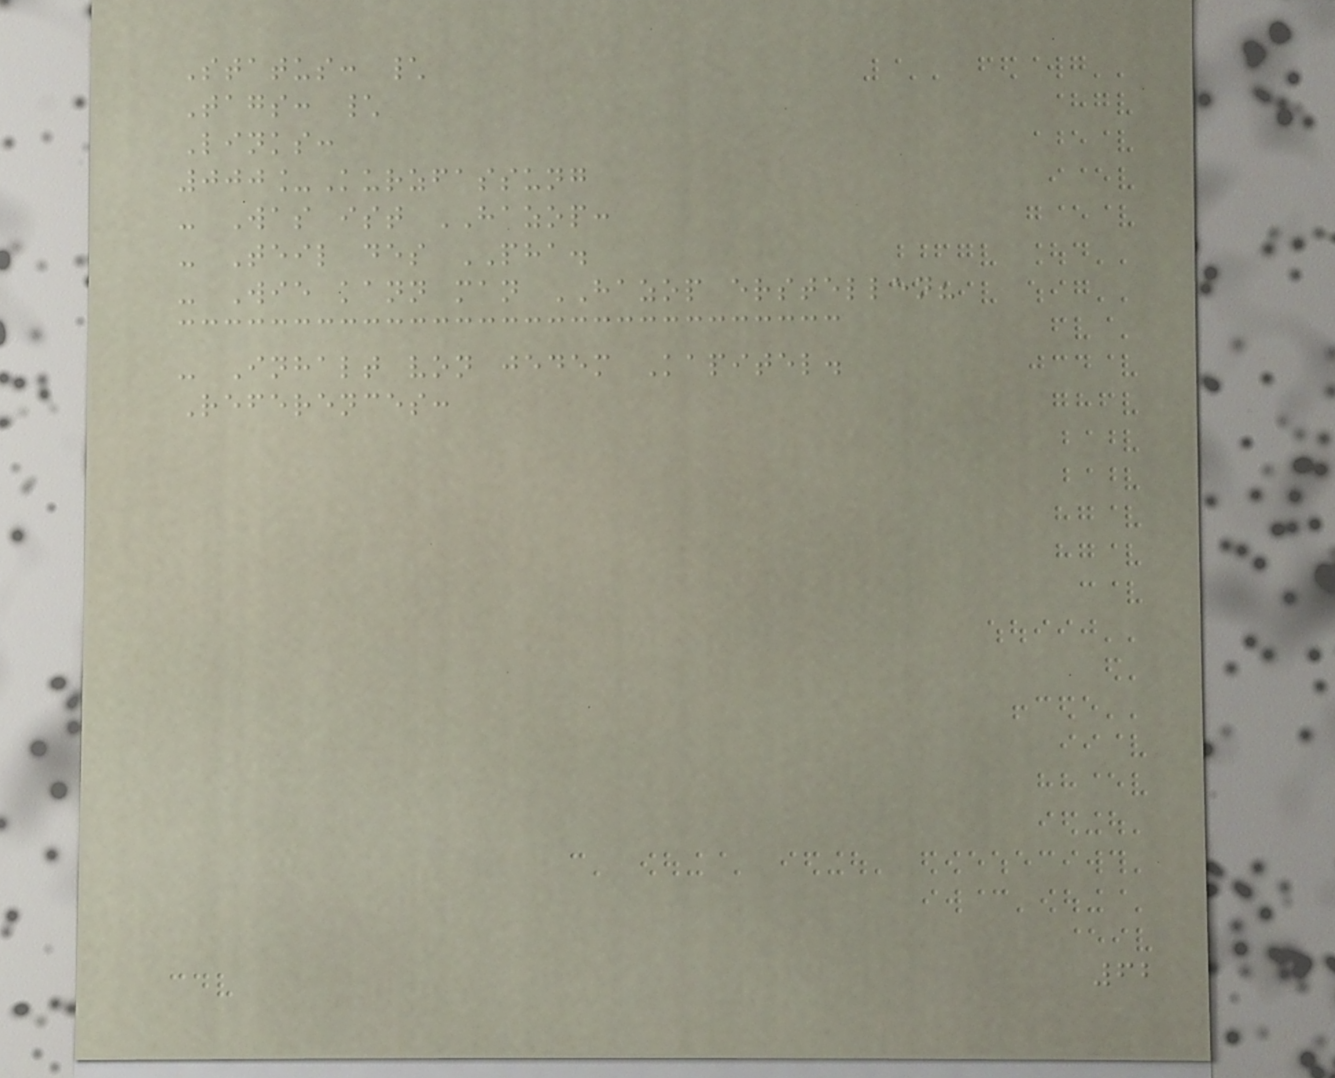Status: \
Tags: \
Links:
000_Kurzfassung
- Was ist HAZOP:
- Teil des PHA.
- Wie kann man HAZOP erstellen?
- Inhalt von jedem Kapitel.
References:
62
